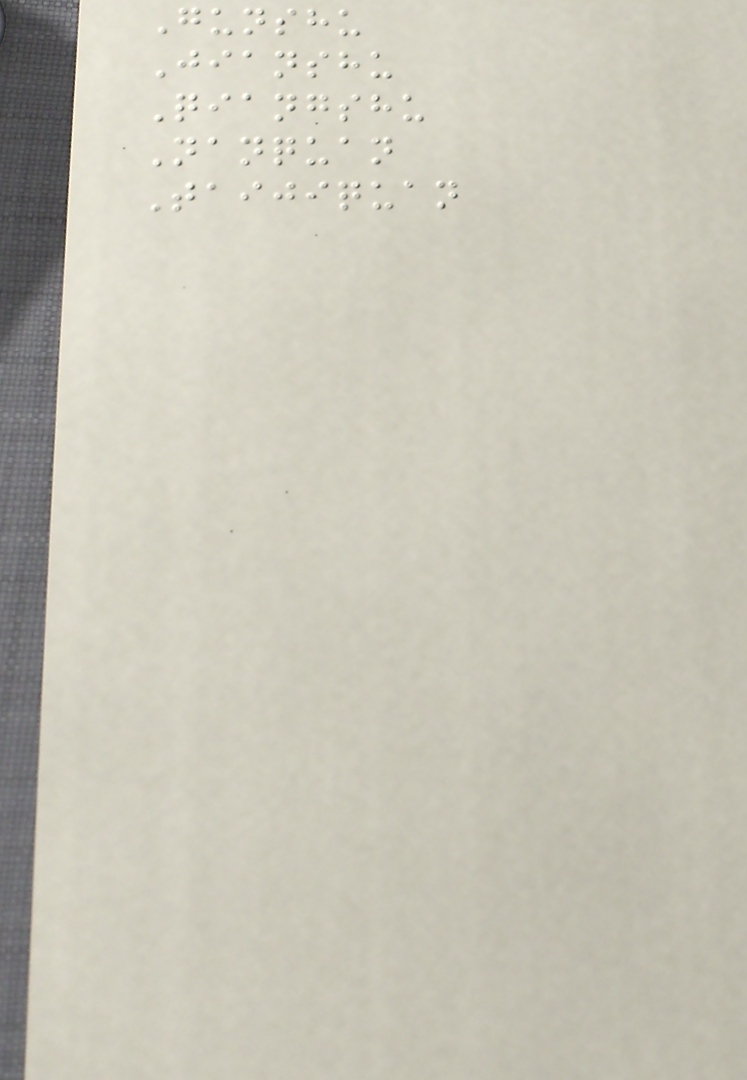Gunshu
Jianshu
Qiangshu
Nanquan
Taijiquan
